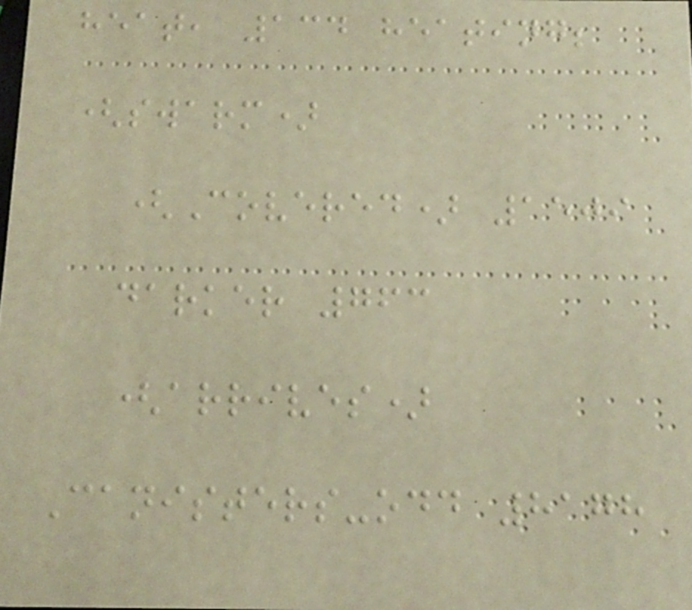heat, 134 heating;
(swarm)
(Covered) 1509
darker 763
(arrives)
Canisters-odd 8178
